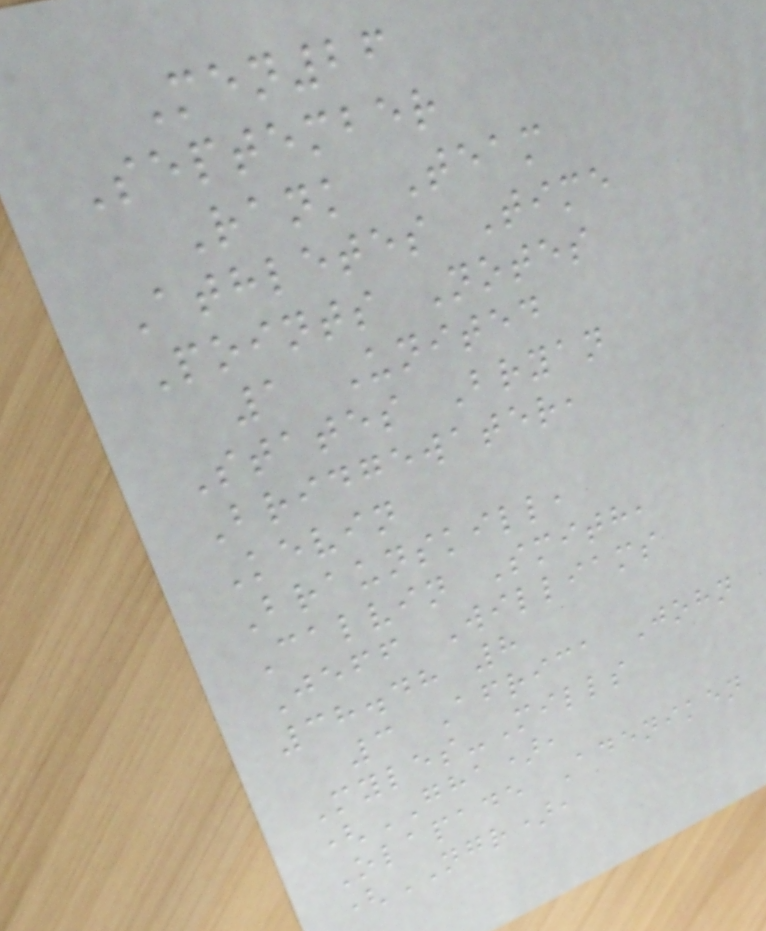Men26
September
Rank Team
Athletes Time
Points Notes
1 United
States Bryan
Bridgewater,
Kevin
Braunskill,
Calvin Smith,
Jeff Williams
38.48 8
3 Africa John
Myles-Mills
(GHA),
Olapade Adeniken
(NGR),
